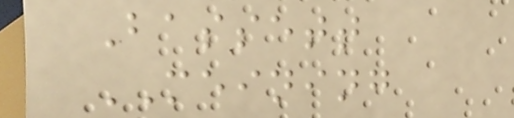Bassett
MEINING
